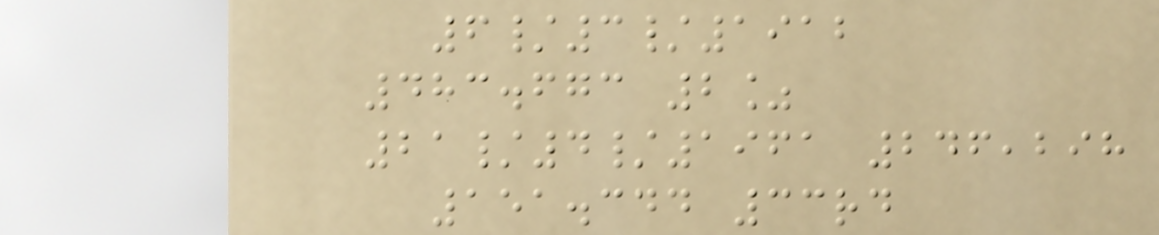6/3/1912
483.673 2%
21/4/1961 246,298
151.344 33rd
